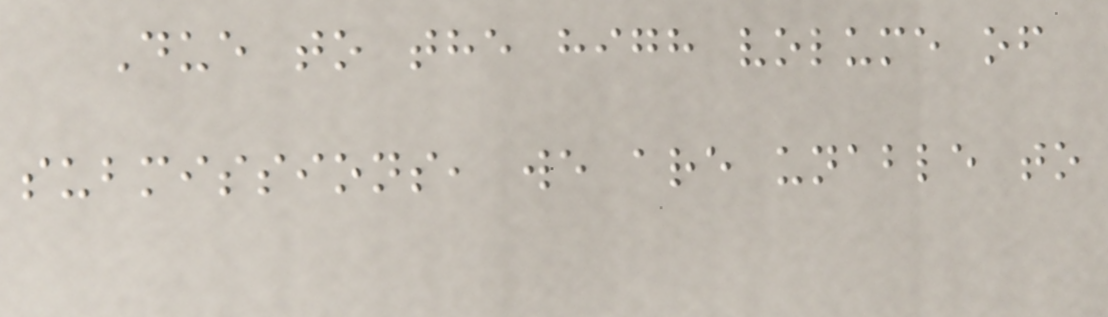Due to the high volume of
submissions, we are unable to
